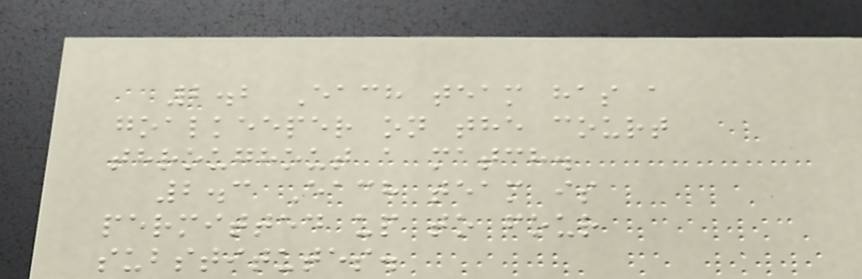2.2 Each team has a
goalkeeper on the court
throughout a match.
2.3 Each team is
permitted up to four
substitutes.
